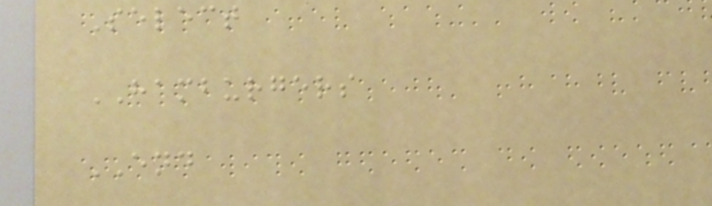Select
HAMBURGERS
END
